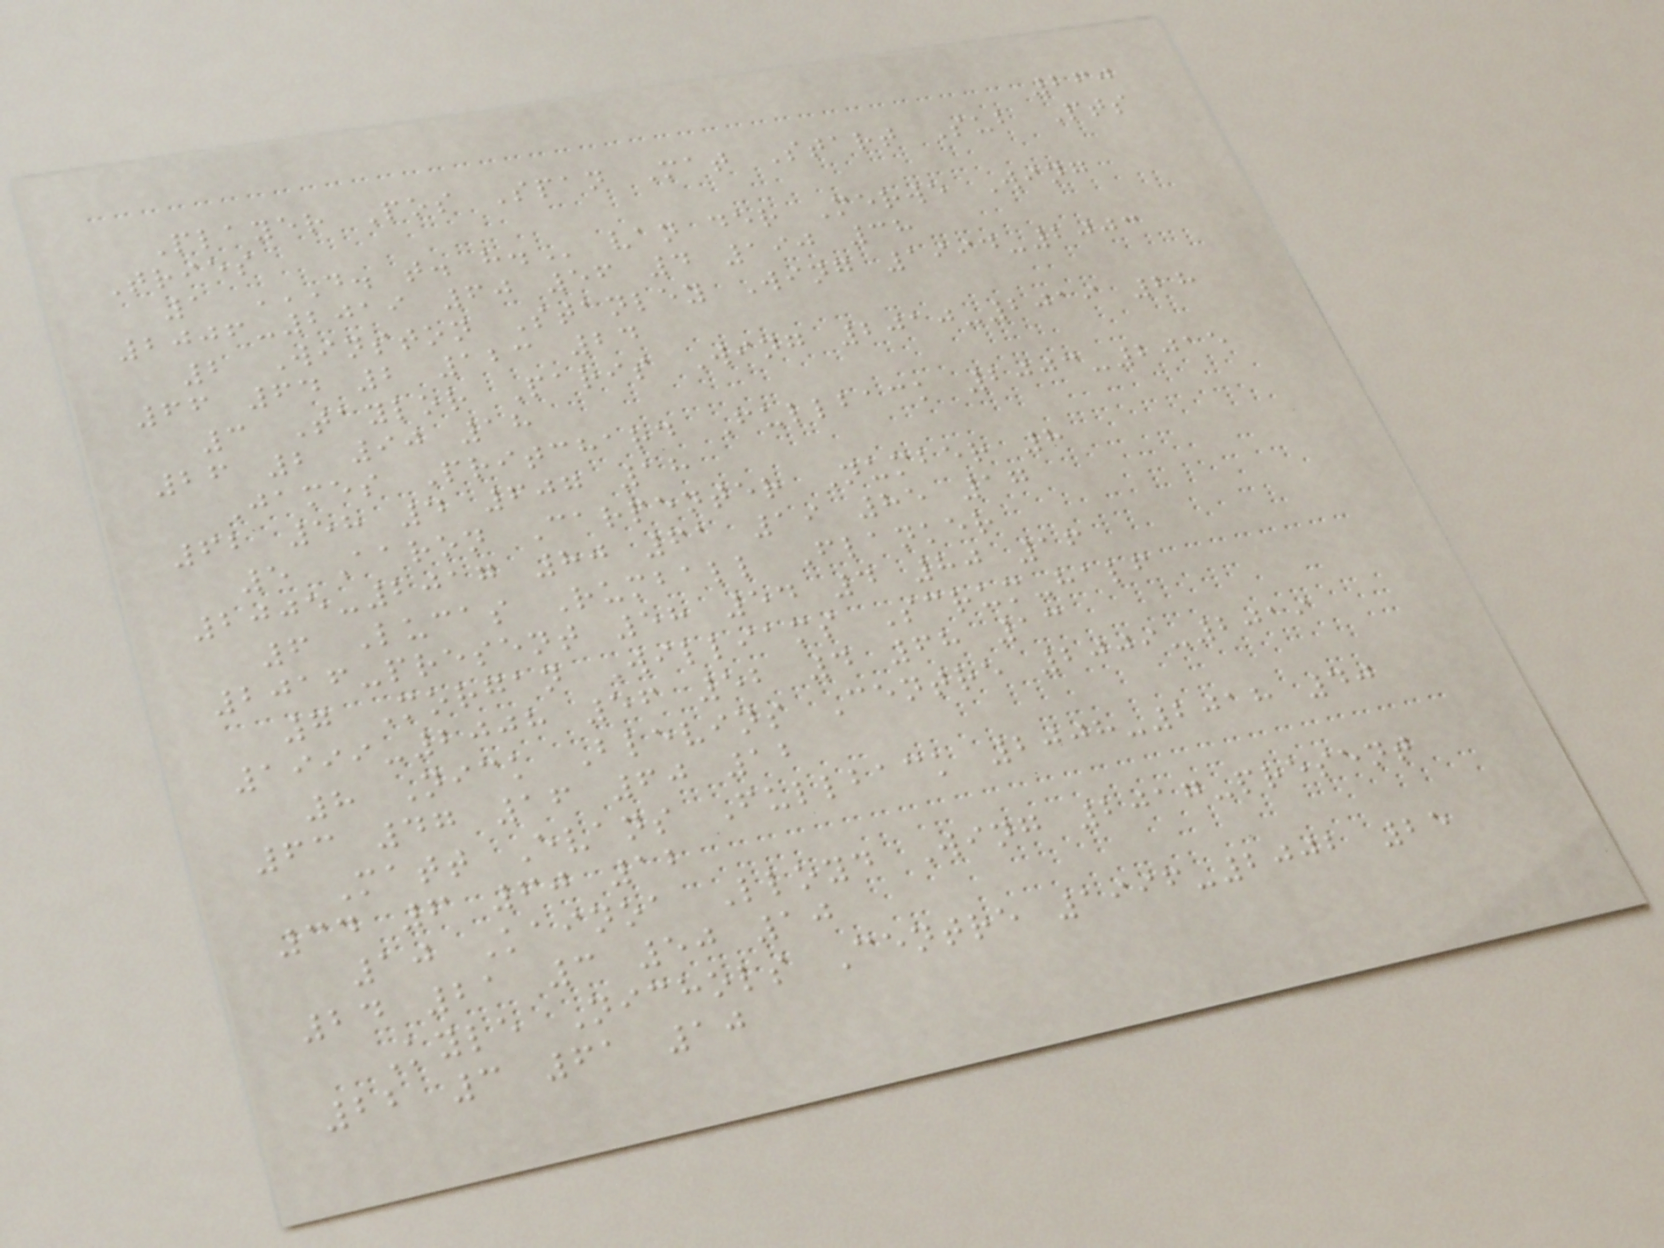260
Player Pos Span Mat Start Sub Pts
Tries
1 D. T. H. van der Merwe Wing
2006-2019 60 56 4 190 38
2 Winston Stanley Wing 1994-2003
66 64 2 123 24
3 Taylor Paris Wing 2010-2019 28
26 2 90 18
James Pritchard Fullback 2003-2015
62 58 4 607 18
5 Aaron Carpenter Number 8
2005-2017 80 61 19 85 17
6 Lucas Rumball Flanker
2016-present 58 54 4 80 16
7 Morgan Williams Scrum-half
1999-2008 56 52 4 68 13
8 Nick Blevins Centre 2009-2019
63 47 16 60 12
Matt Evans Fullback 2008-2018 40
34 6 60 12
10 Kainoa Lloyd Wing 2017-present
24 21 3 50 10
Kyle Nichols Centre 1996-2002 25
22 3 61 10
